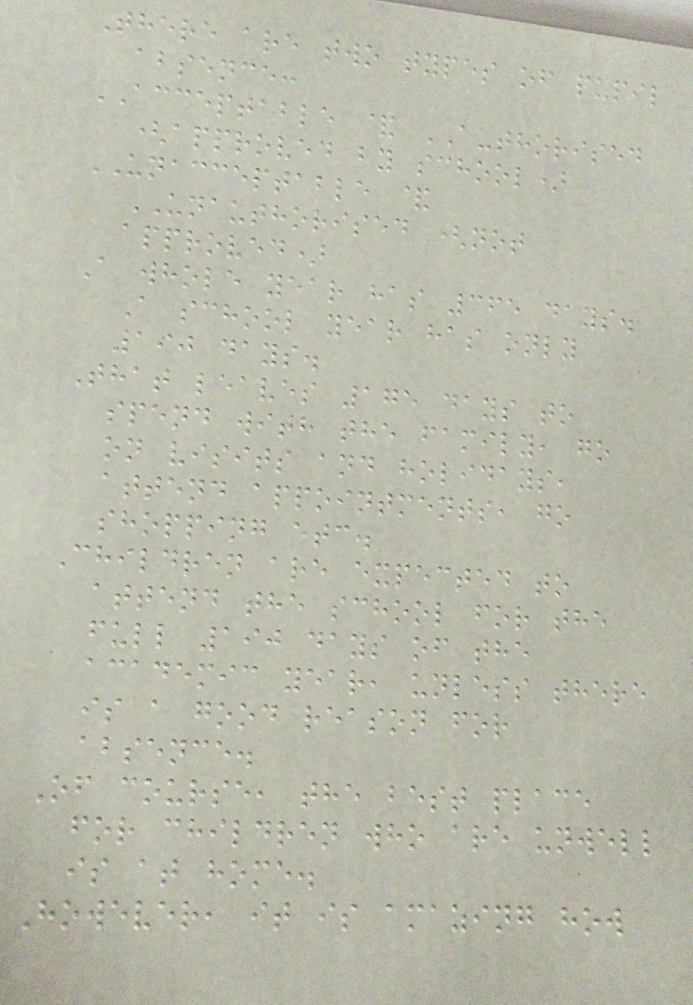There are two types of pupil
absence:
ACCEPTABLE & AUTHORISED
(approved by school)
UNACCEPTABLE &
UNAUTHORISED (not
approved)
A whole year has 365 days.
A school year has only
190 days.
That leaves 175 days to
spend with the family, go
on visits and holidays,
attend appointments, go
shopping etc.
Children are expected to
attend the school for the
full 190 days of the
academic year, unless there
is a good reason for
absence.
Of course, the best place
for children who are unwell
is at home.
However, it is amazing how
